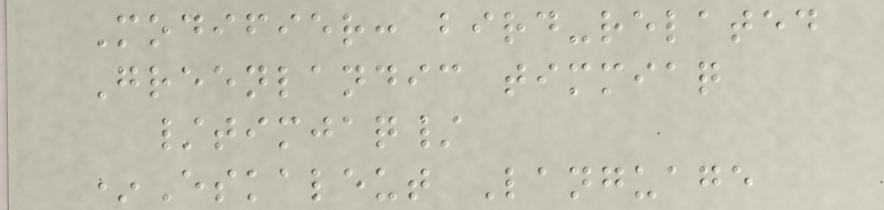Modifier: bird-related
Greenlandic timmiaq
/timjaq/
*Eskaleut Language
